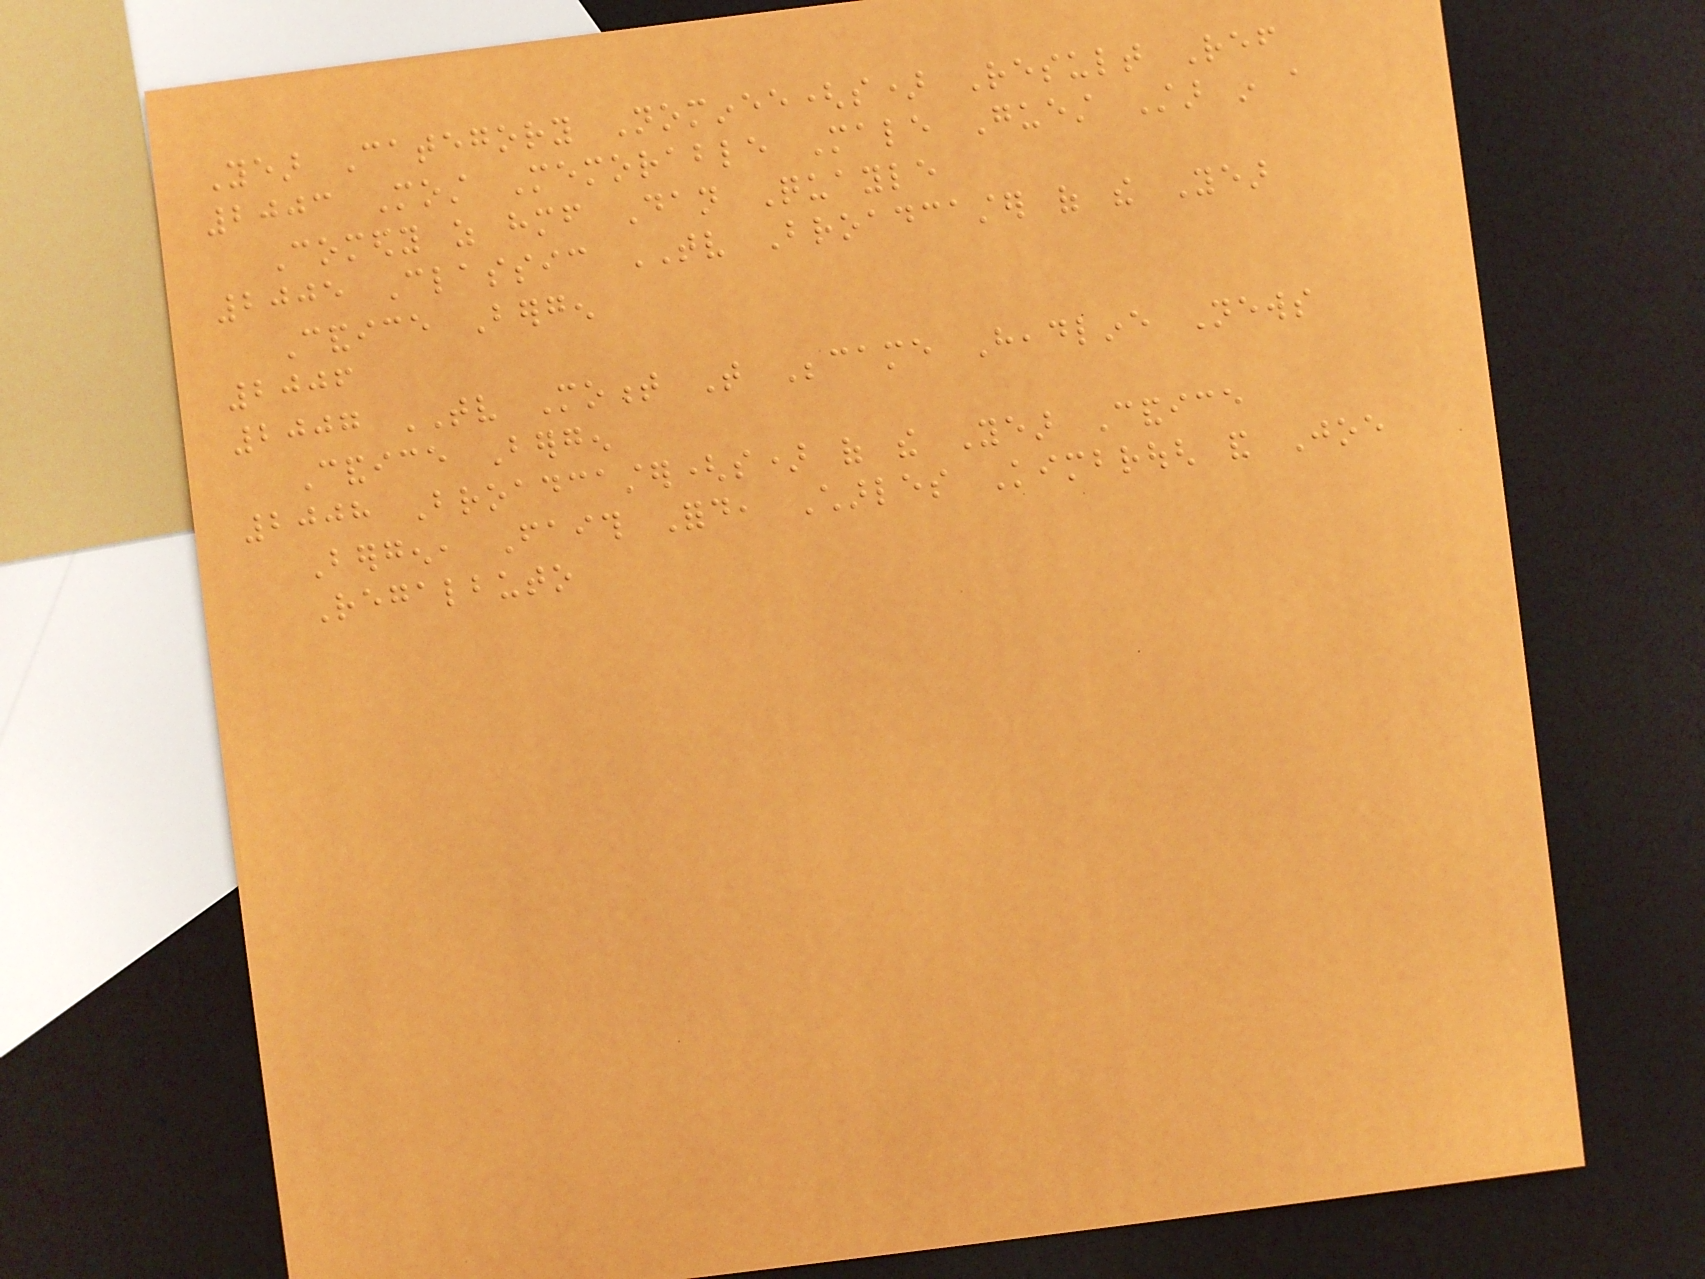Year Category Nominee(s) Result Ref
2003 Most Memorable Male Guest Star in a
Comedy as himself Dan Quayle
2005 Classic TV Broadcaster of the Year
Candice Bergen
2006
2007 TV Moment That Became Headline News
Candice Bergen
2008 Broadcaster(s) of the Year Candice
Bergen, Faith Ford, Charles Kimbrough and Joe
Regalbuto
